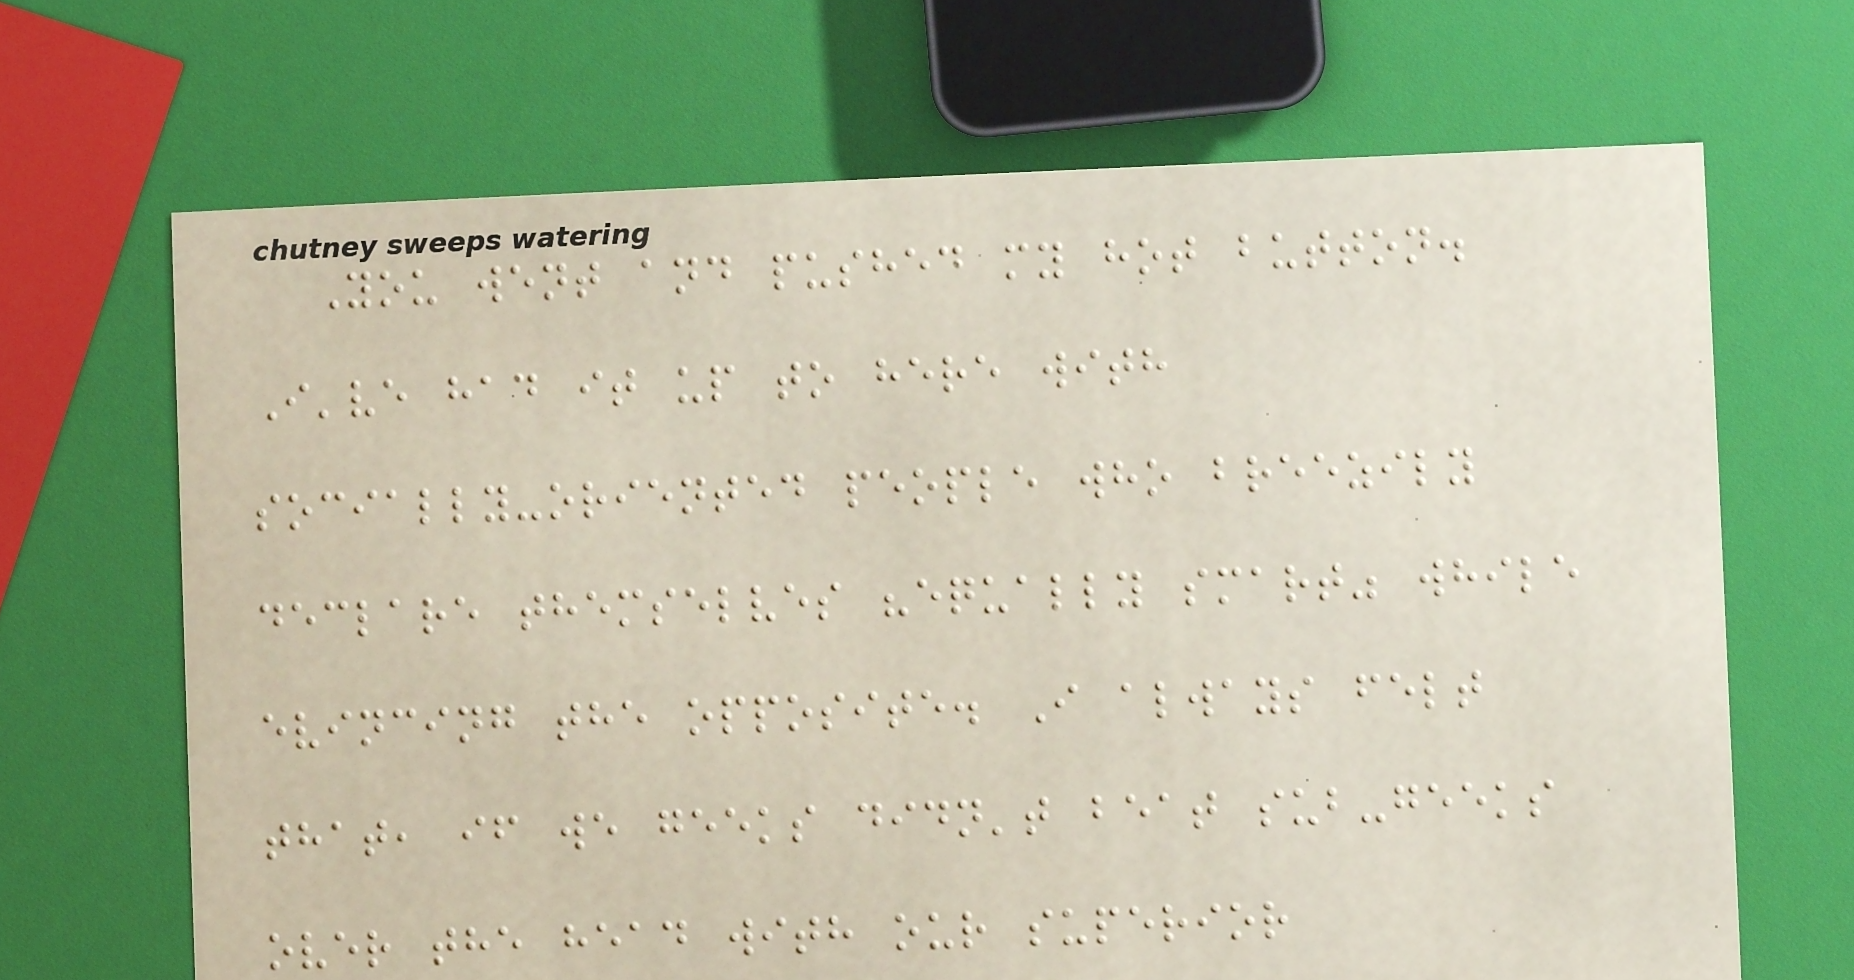You went and pushed my hot button.
I've had it up to here with
socially-oriented people who breezily
declare themselves "equally smart" while
evincing the opposite. I always felt
that, if we geeks didn't beat sub-geeks
over the head with our superior
